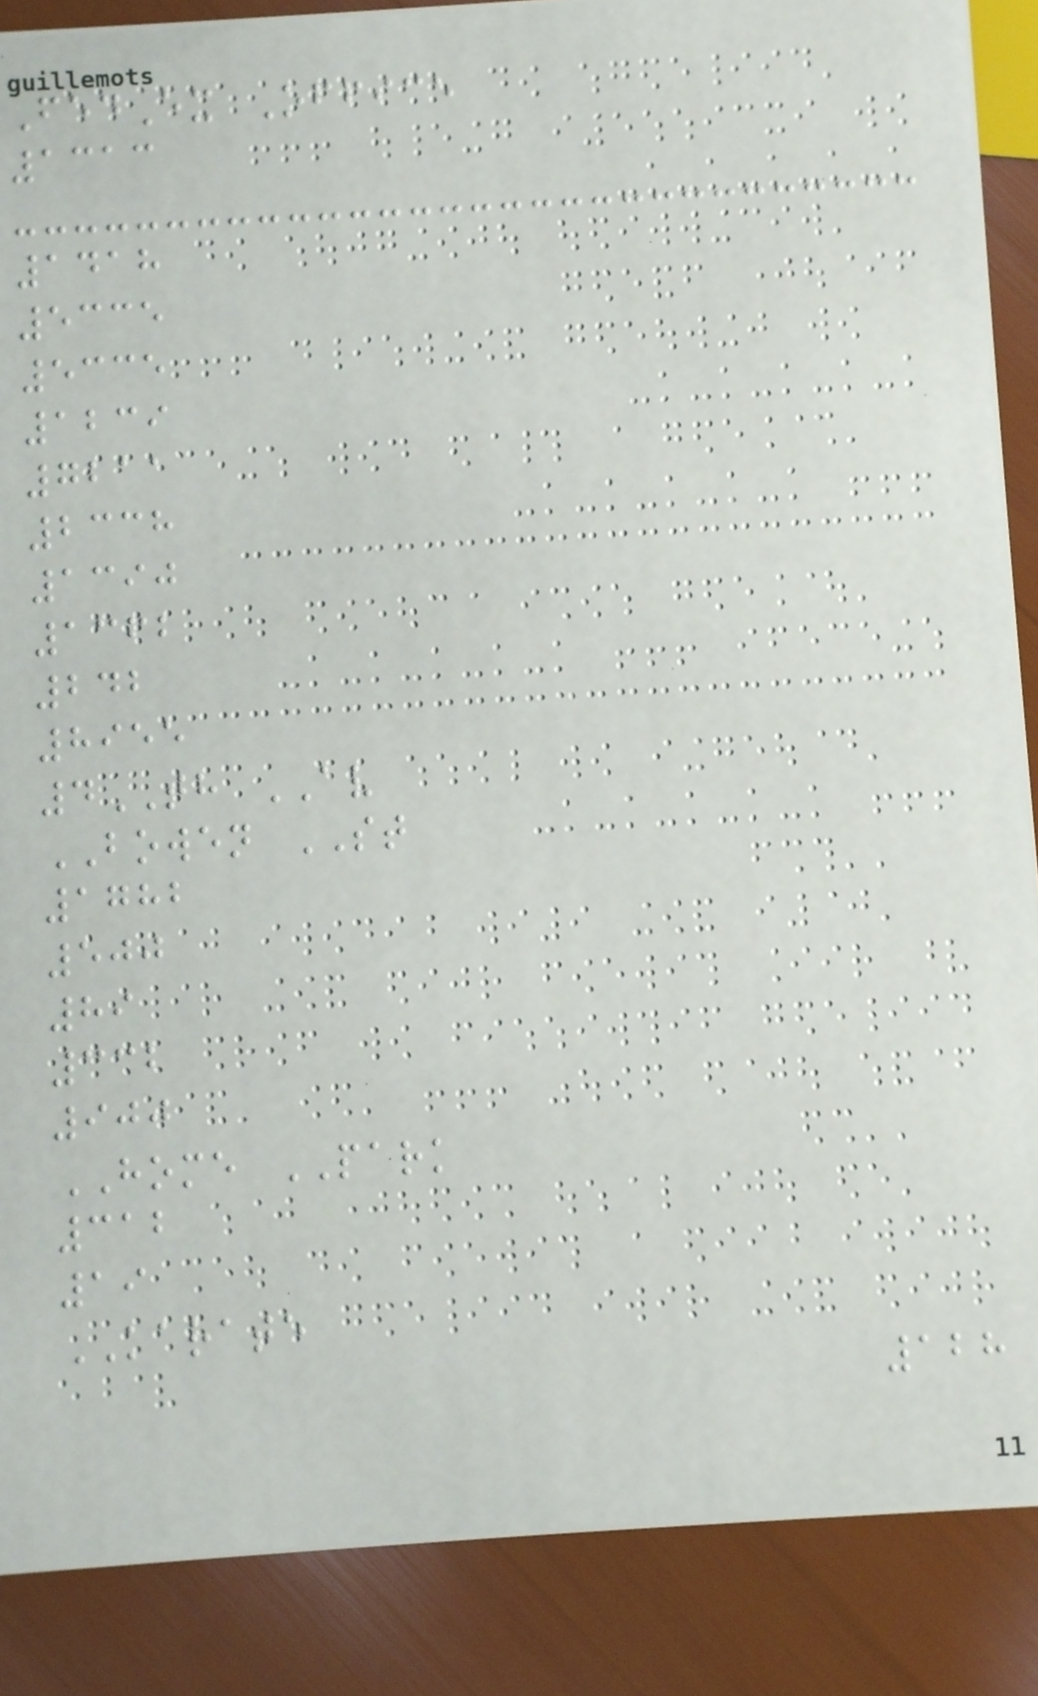FedEx Office
1313
1418
5335
5335
1239
7211
2338
1390
1362
242
8955
4TH AV
BOWEN ST
1782
500
89
332
900
HOME PARK
312
19
KARATE
128
